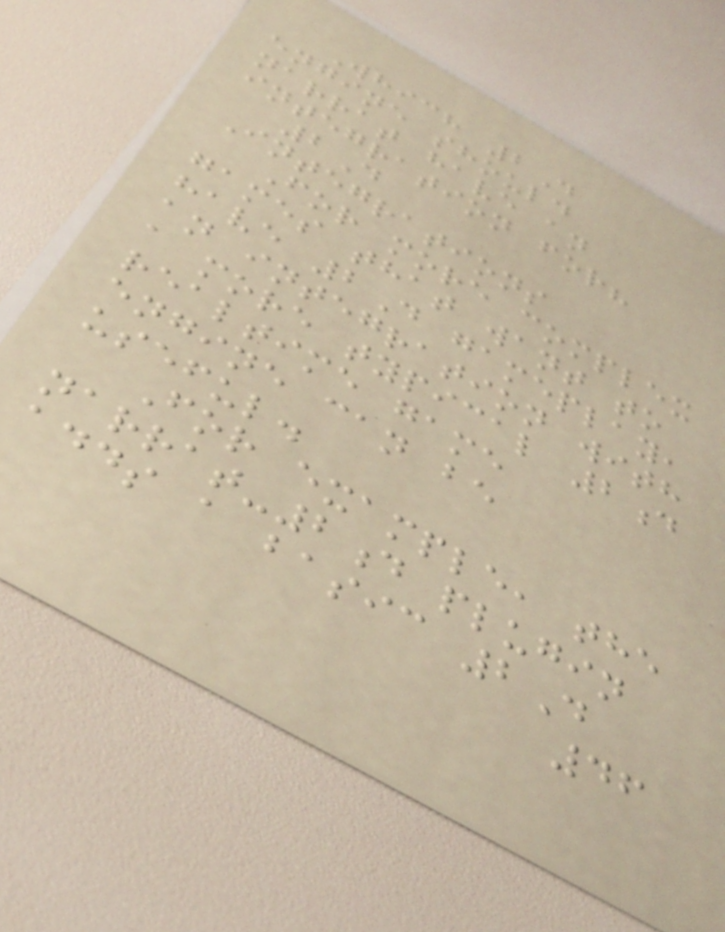Which 2D
engine should
narrat have an
integration for?
2D
Integrations
For more complex
games that want to
have 2D gameplay,
an integration with
a more typical 2d
realtime game
engine can be
useful.
For example, the
narrat-2d plugin
adds a basic 2D
46
